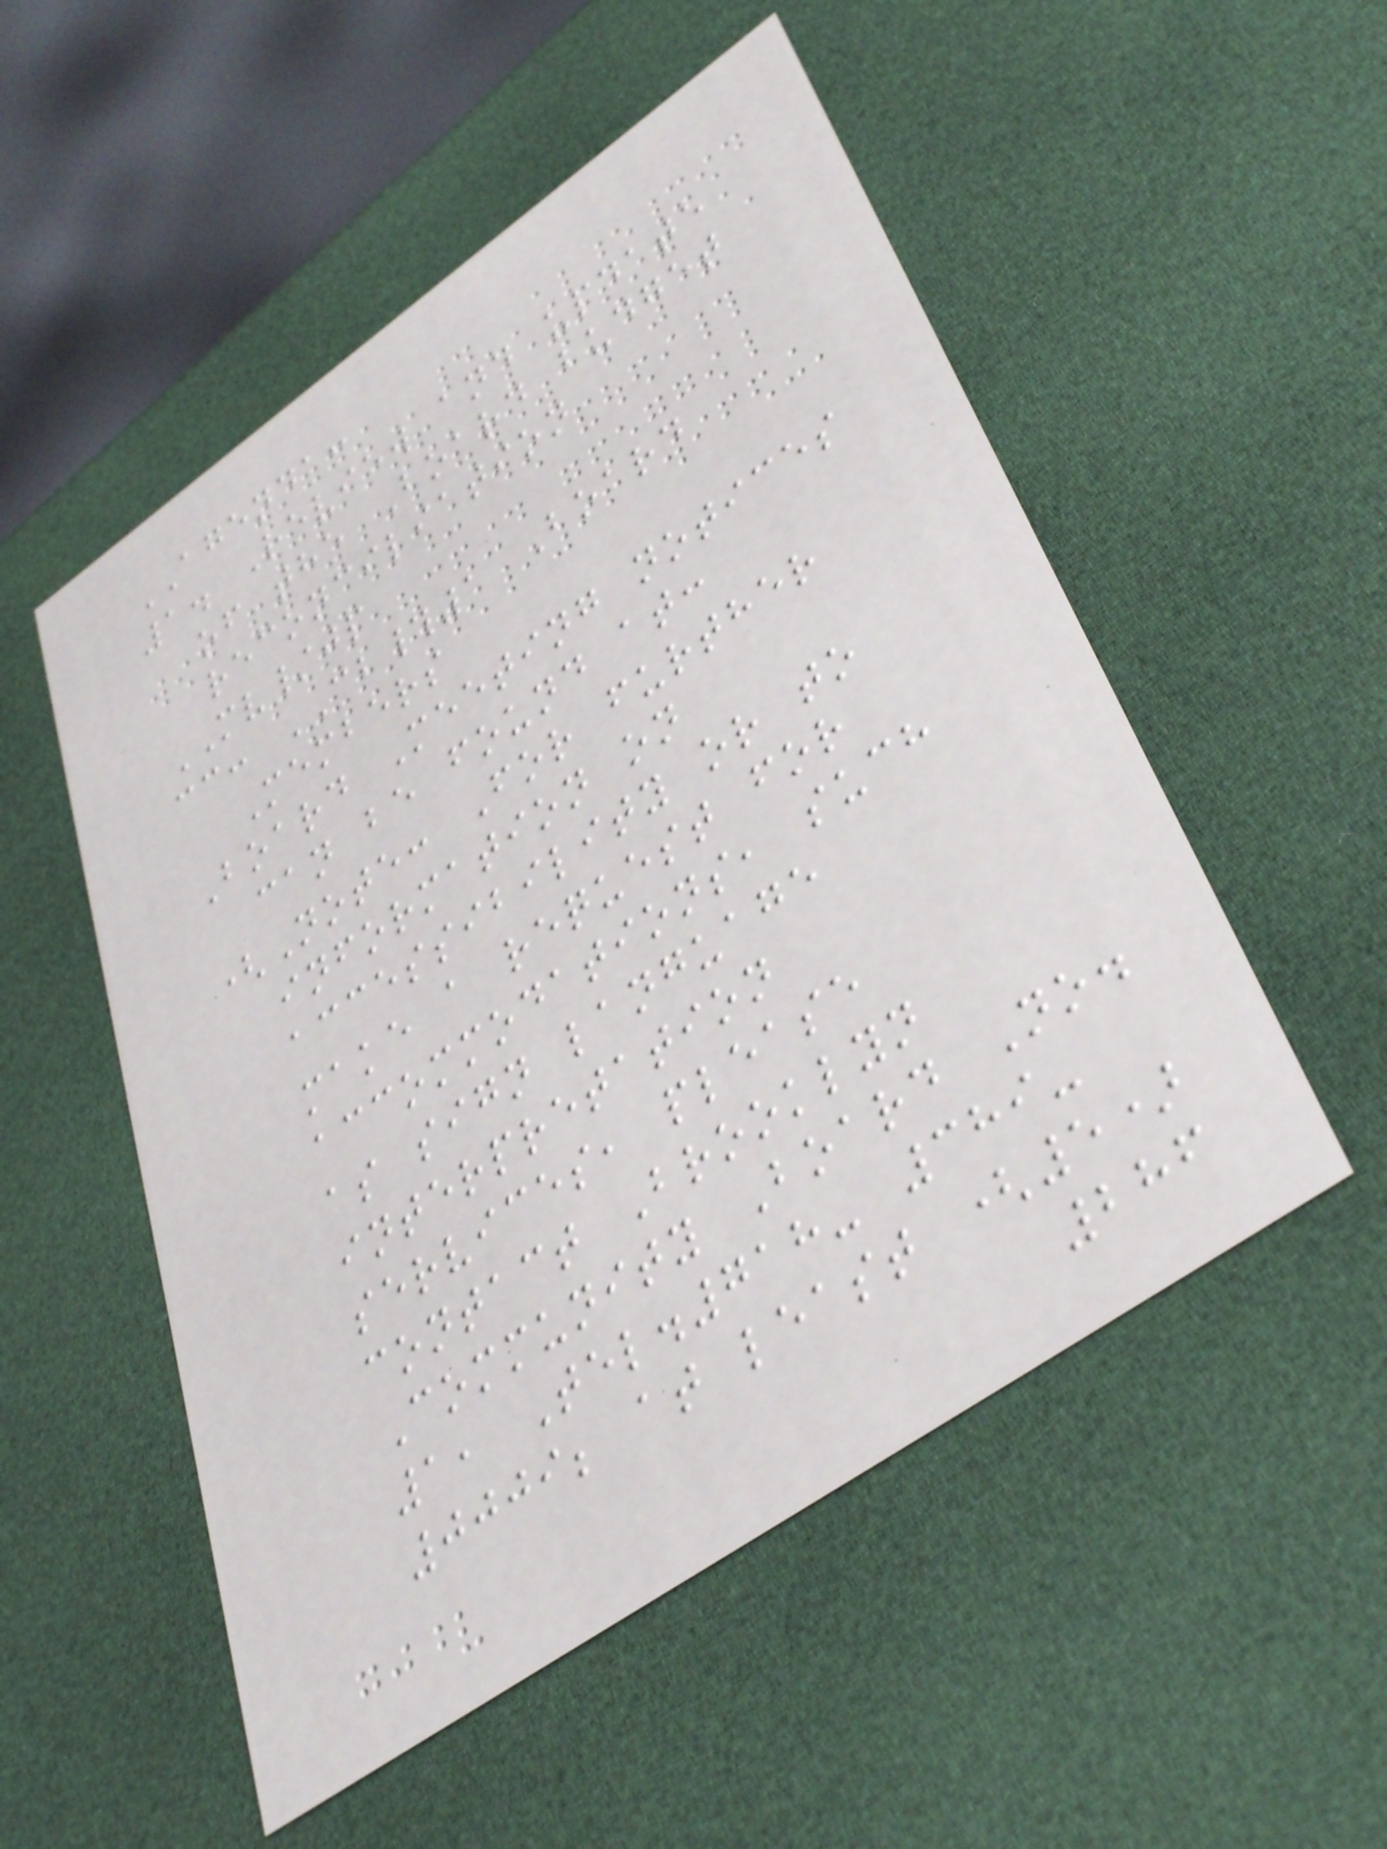AGENDA:
1. Review and update
of the Board budget
reconciliation
MV/jp
cc: CB#1 Board
Members
Board Meeting notices
can be found at:
(Note: For further
information on
accessibility or to
make a request for
accommodations, such
as sign language
interpretation
services, please
contact Brooklyn
Community Board No.
1, Tel.718- 389-
0009; at least (5)
286
